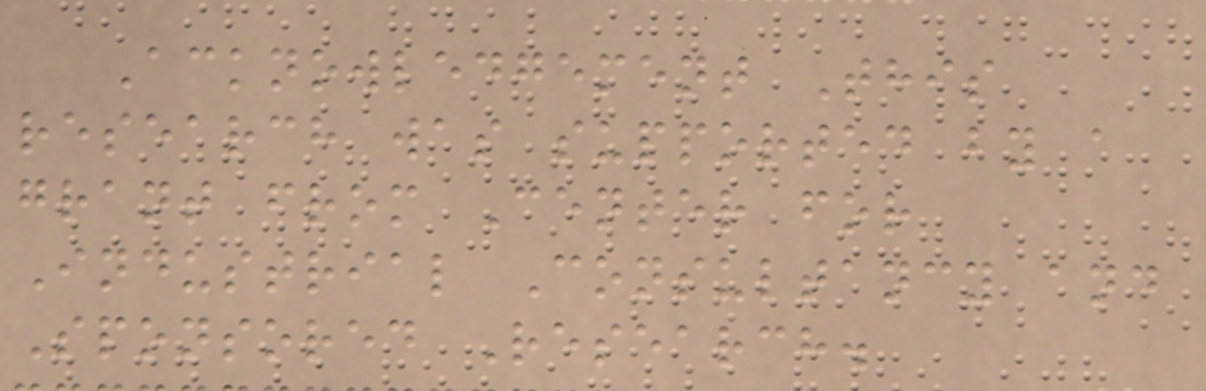Acknowledgement This
research was supported by a
grant from Center for
Industrial Consultancy and
Sponsored Research.
